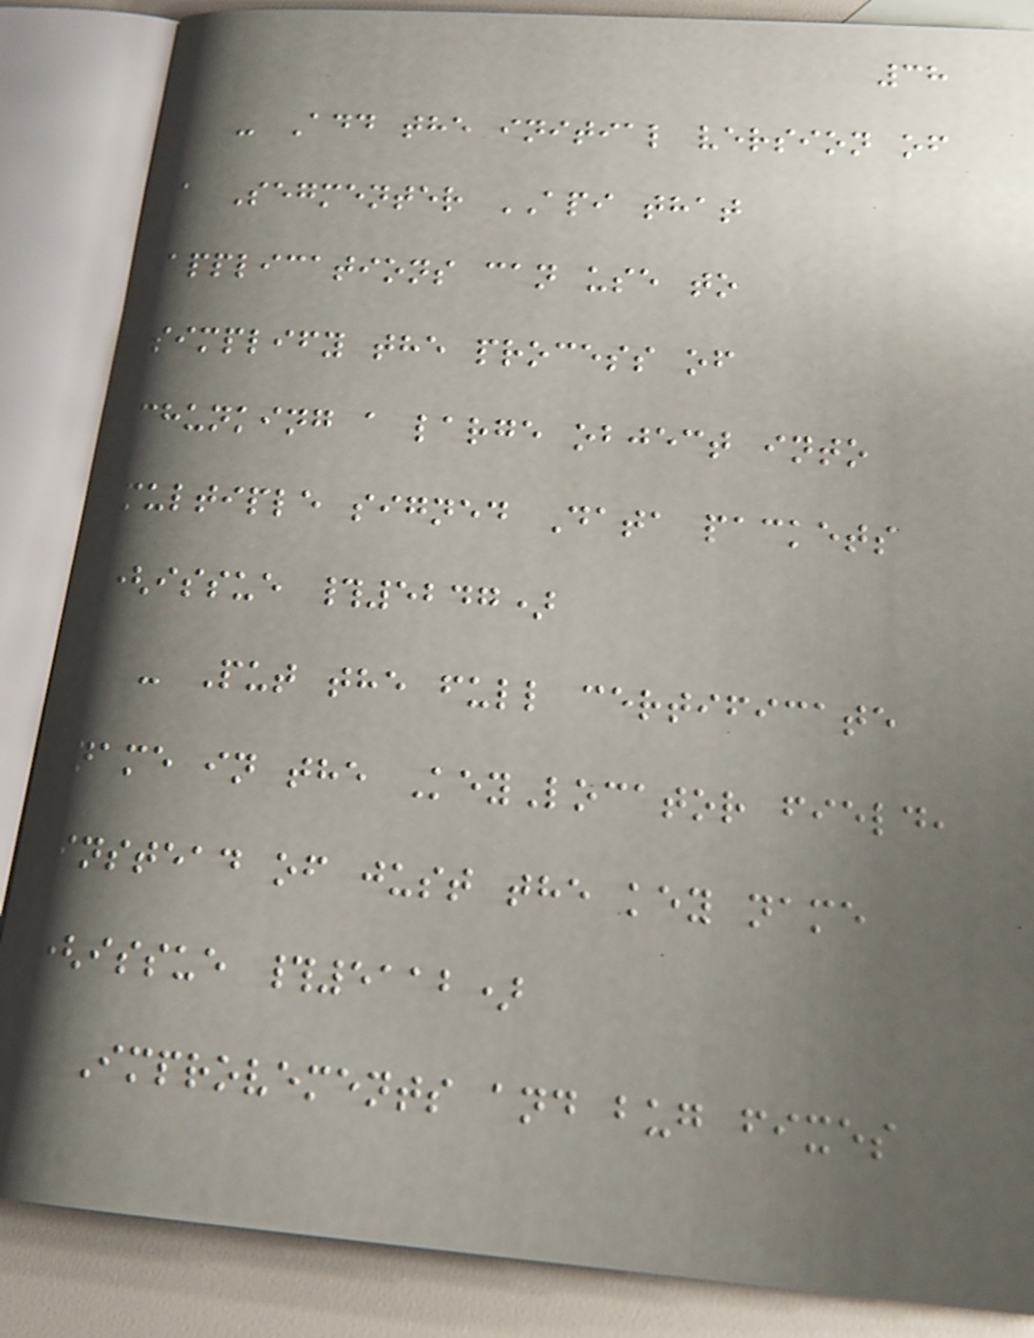38
- Add the initial version of
a Segmenter API that
applications can use to
simplify the process of
chunking a large object into
multiple signed Data packets
(issue #5247)
- Put the full certificate
name in the KeyLocator field,
instead of just the key name
(issue #5112)
Improvements and bug fixes
